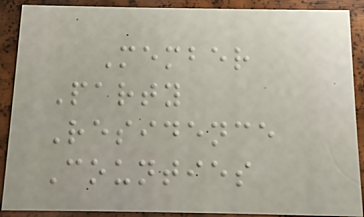Member
Party
Residence
Counties
